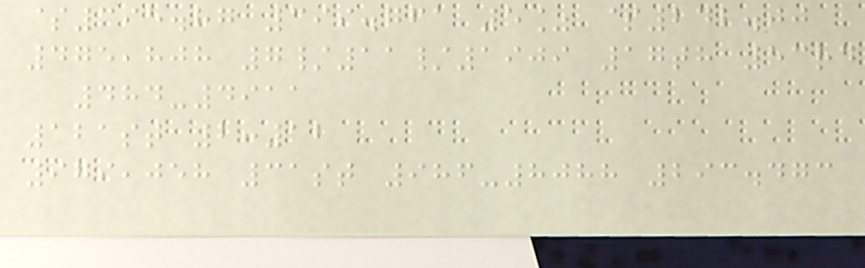$395.87 399.761 5% $242.00
475,808 7/11/1909 17th 53rd
484-4911
121st 2:12
979,058 31st 986-8088 293.473
